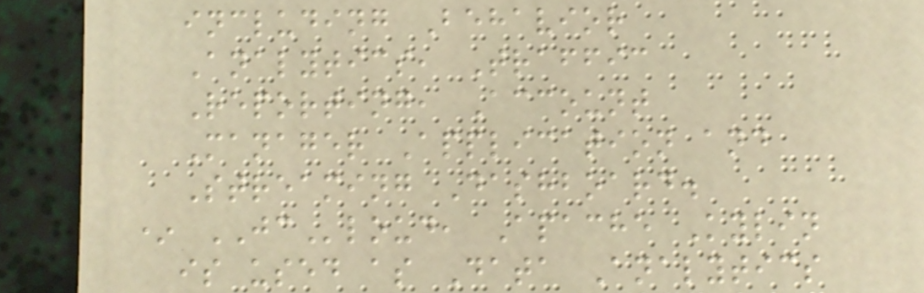including Behavior
Analytics, Traffic
Reporting, Account
Manager Application and
Streaming Dashboard.
* JCloud, Apache Kylin
is used as Data Analytics
